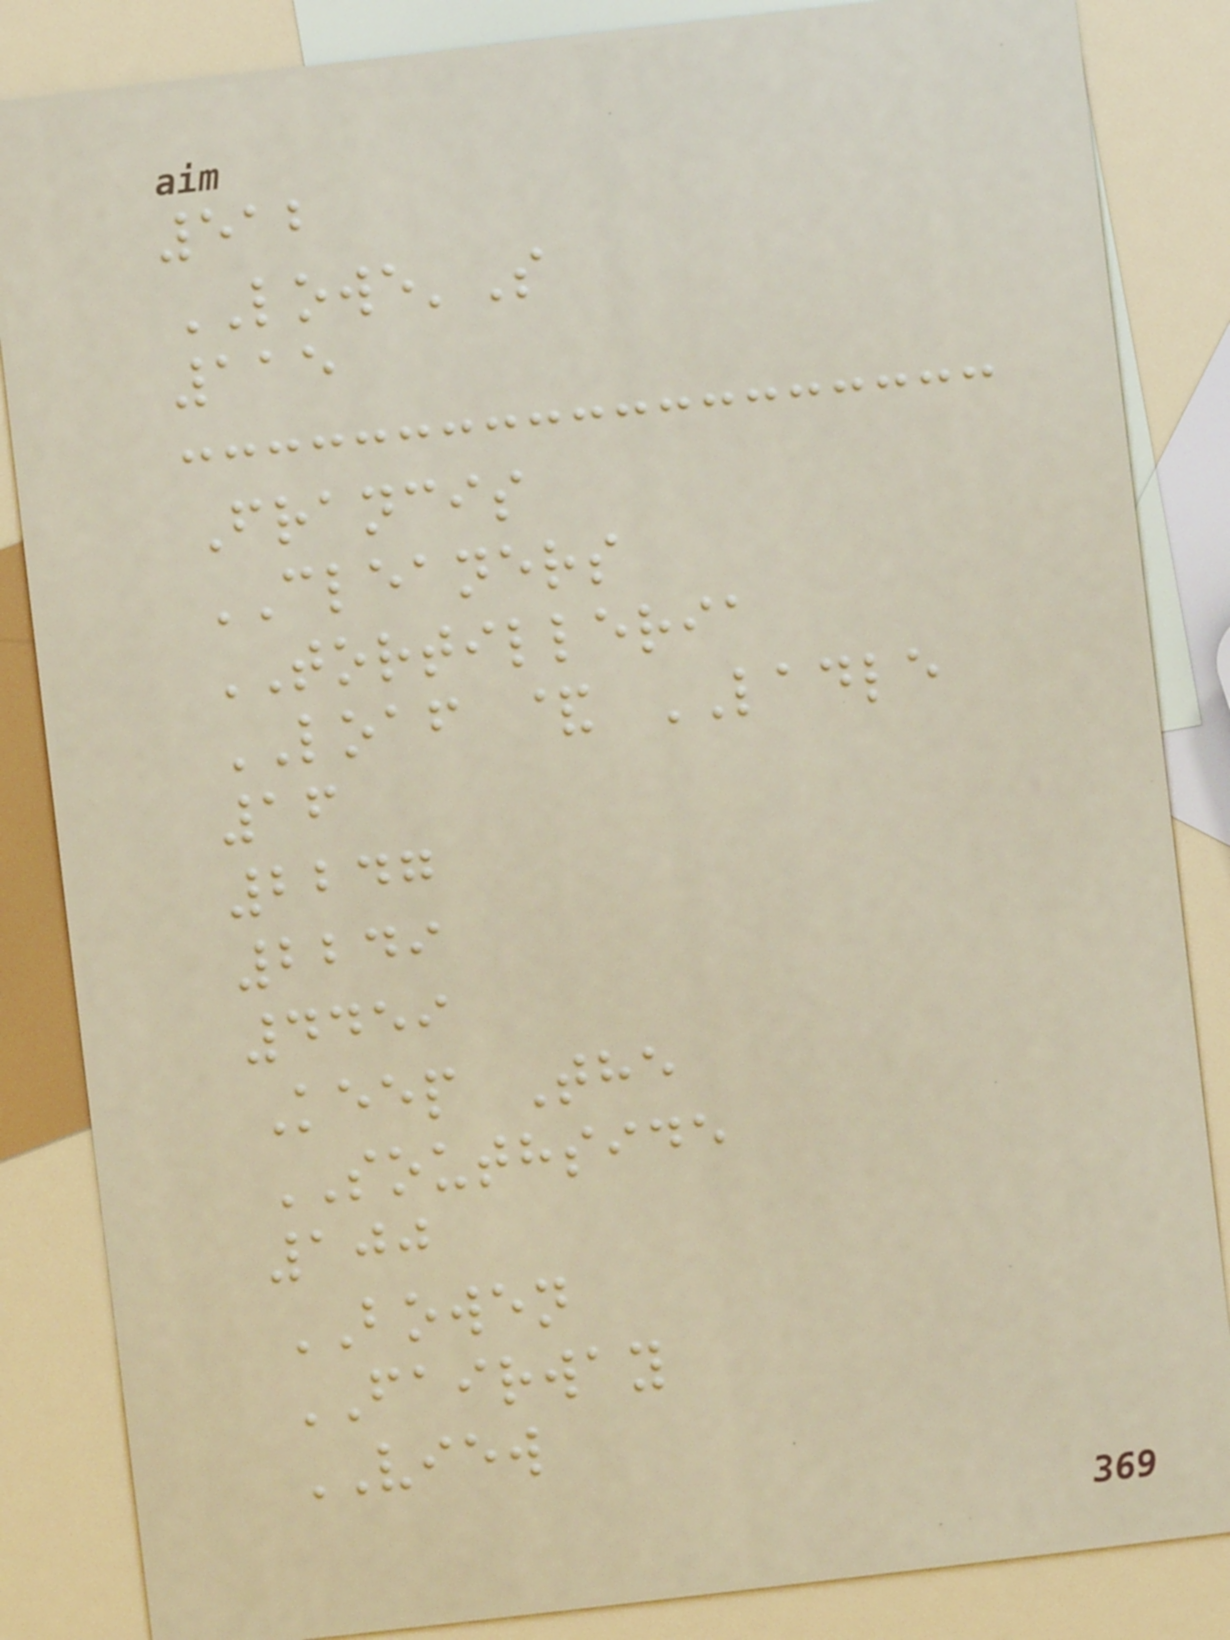512
LOWE'S
115
Francis
CLEANERS
TORTILLERIA
LOAF & LADLE
16
2247
2249
4459
Keep The
SOUTHSIDE
100
BOWEN
FAIRWAY
VIEW
